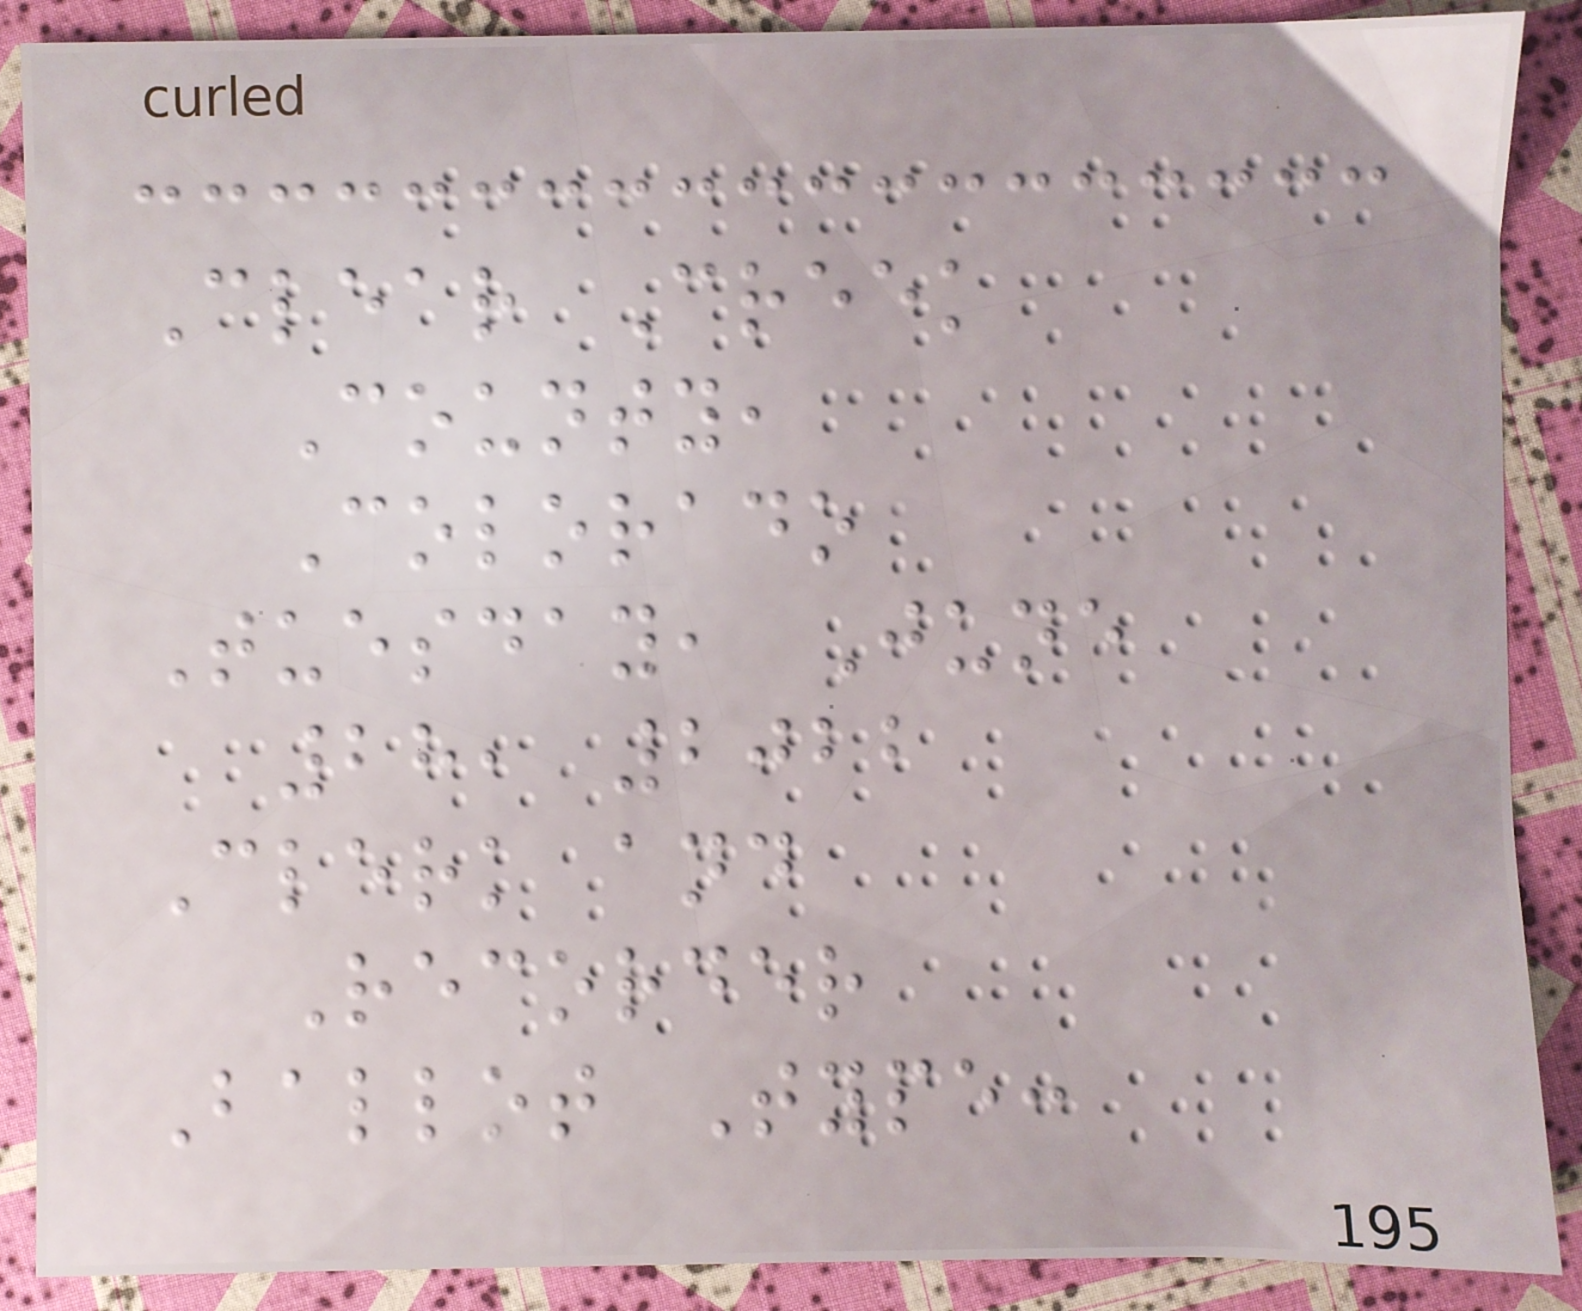Clear Creek
County,
Colorado
Tuesday, June
28, 2022
Clerk and
Recorder
Ballot Type:
